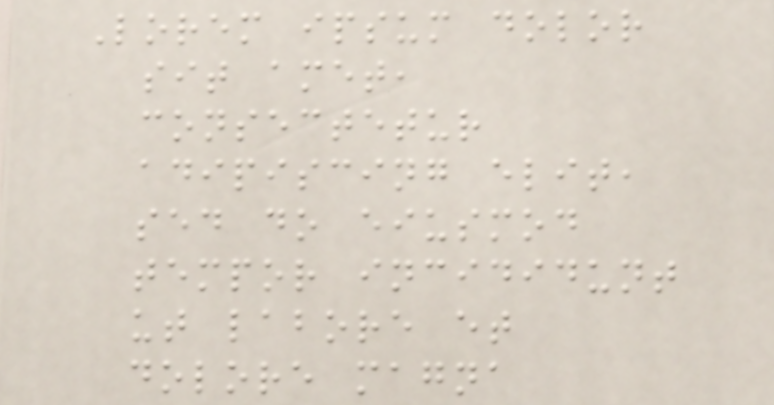Lorem ipsum dolor
sit amet,
consectetur
adipiscing elit,
sed do eiusmod
tempor incididunt
ut labore et
dolore magna
